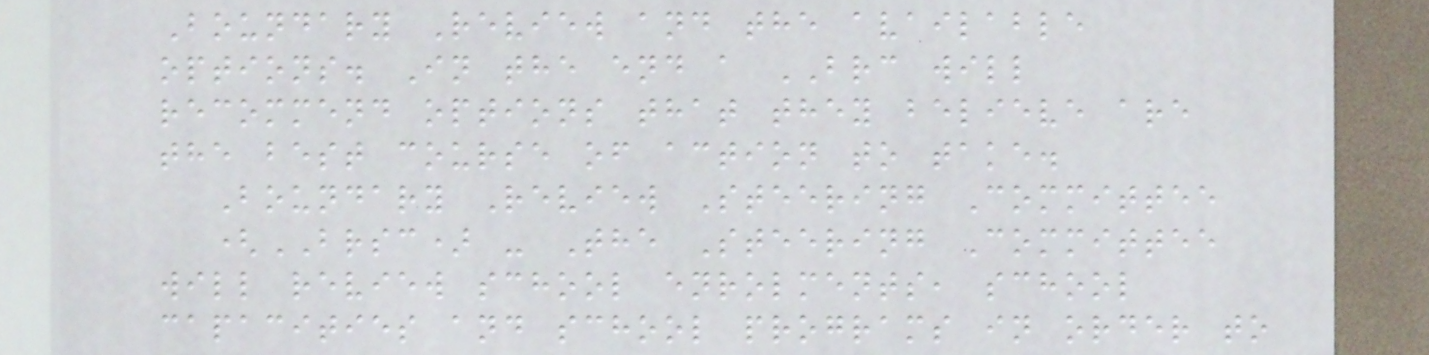Boundary Review and the available
options. In the end a BRC will
recommend options that they believe are
the best course of action to take.
Boundary Review Steering Committee
(BRSC) - The Steering Committee
will review school enrolments, school
capacities and school programs in order to
